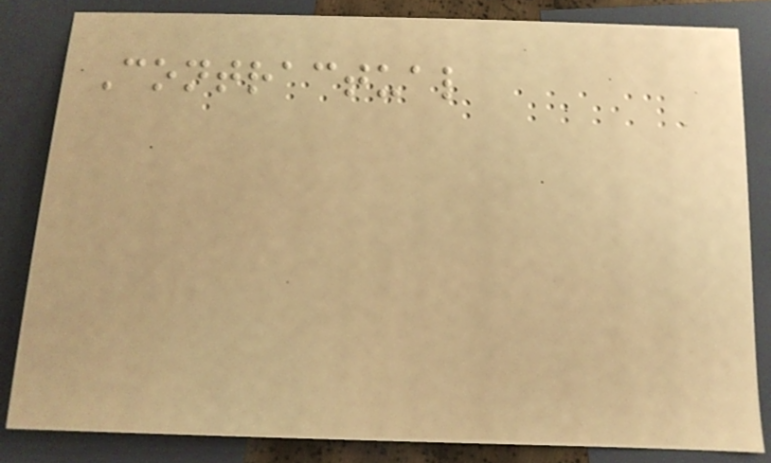Contractual
